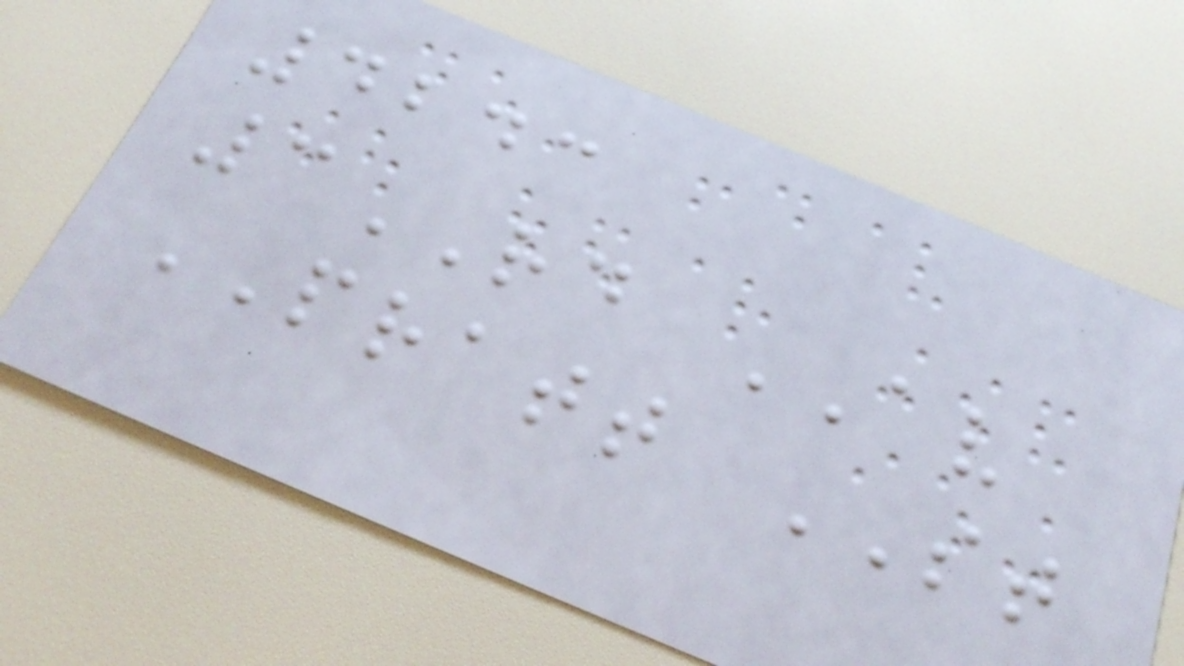4243
3RD AV
PRATT ST
